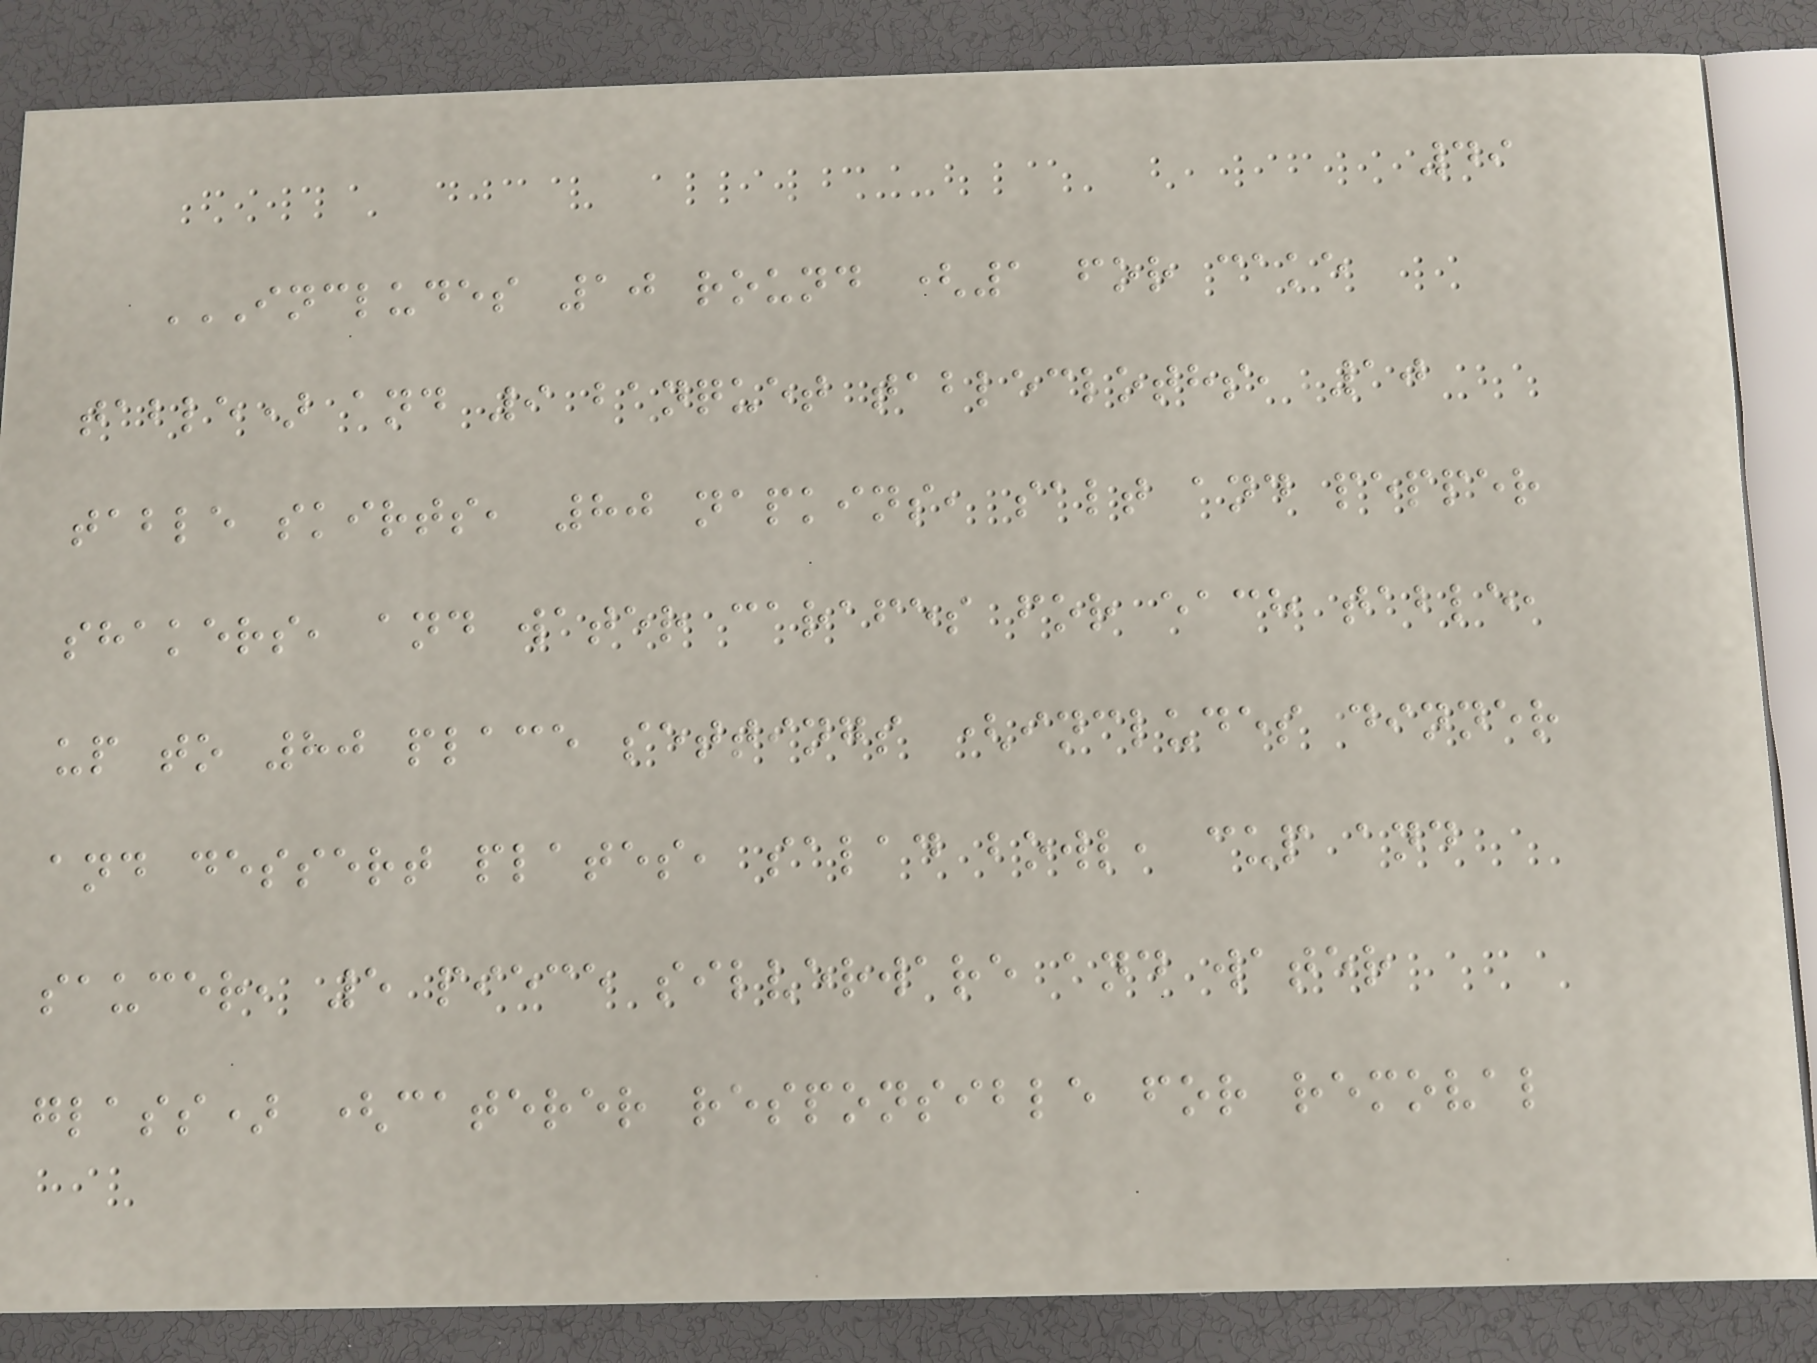49
INCLUDES 10 ROUND (1 FOR CAKE
TABLE) AND 9 BANQUET TABLECLOTHS, 10
TABLE SKIRTS, 80 NAPKINS, SALT AND PEPPER
SHAKERS, AND WATER CARAFES FOR EACH TABLE,
UP TO 80 PLACE SETTINGS (INCLUDES DINNER
AND DESSERT PLATES, SALAD BOWL, CUP AND
SAUCER, 5 PIECE SILVERWARE AND WATER
GLASS) (CATERER RESPONSIBLE FOR REMOVAL
